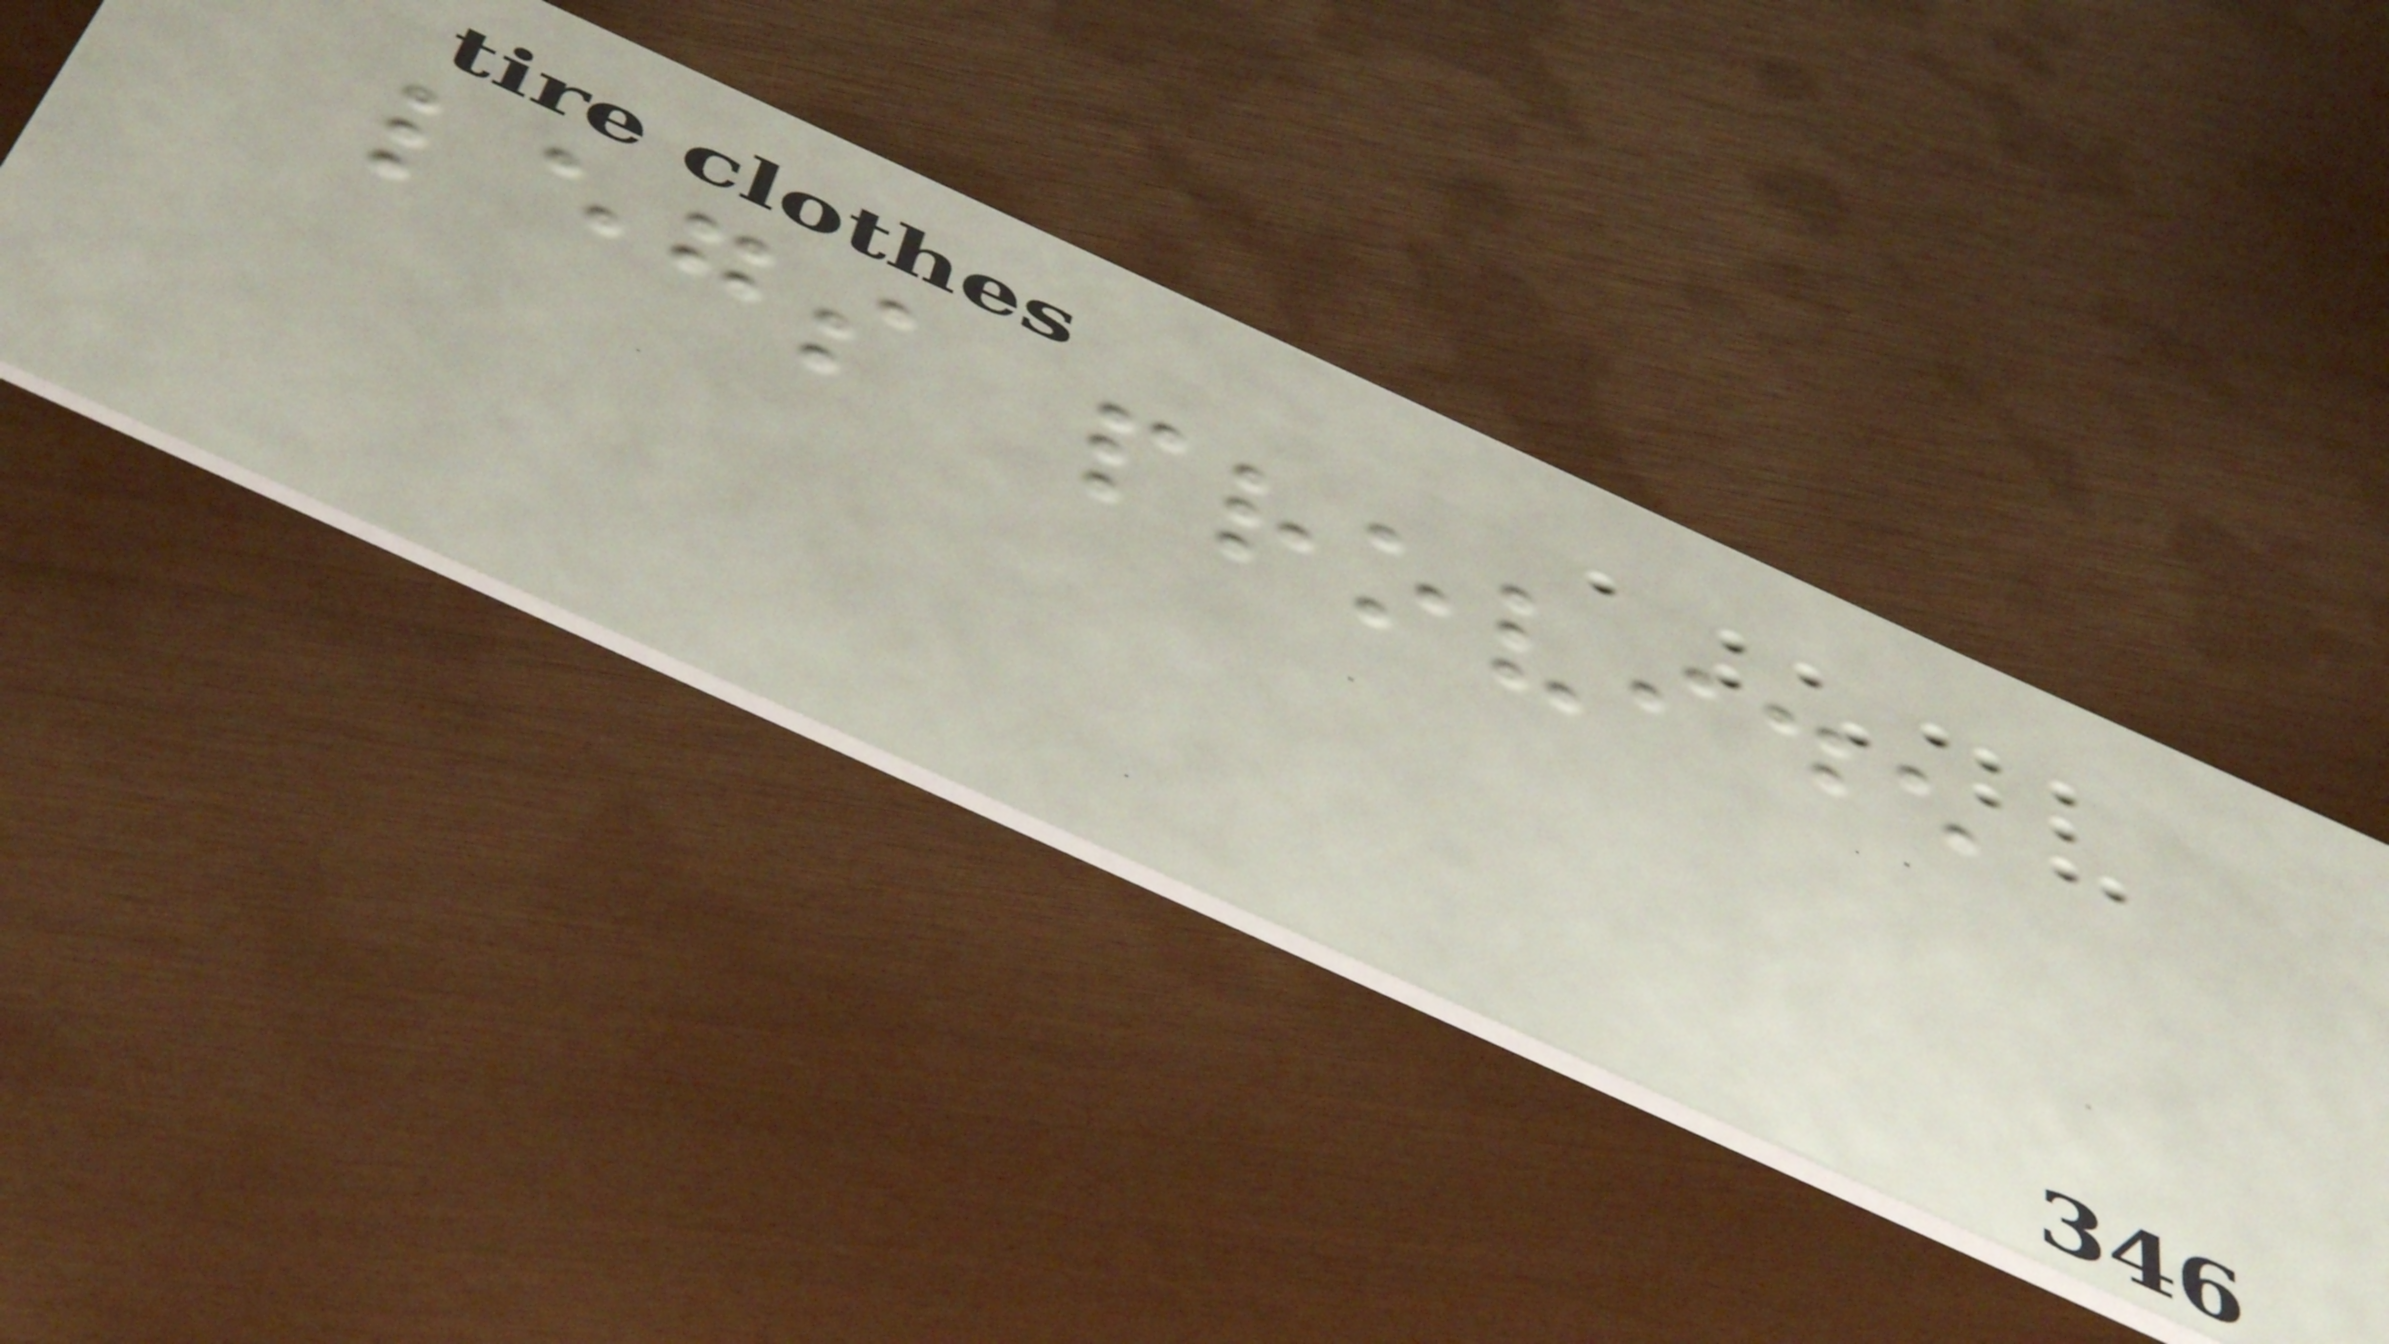legs provide
